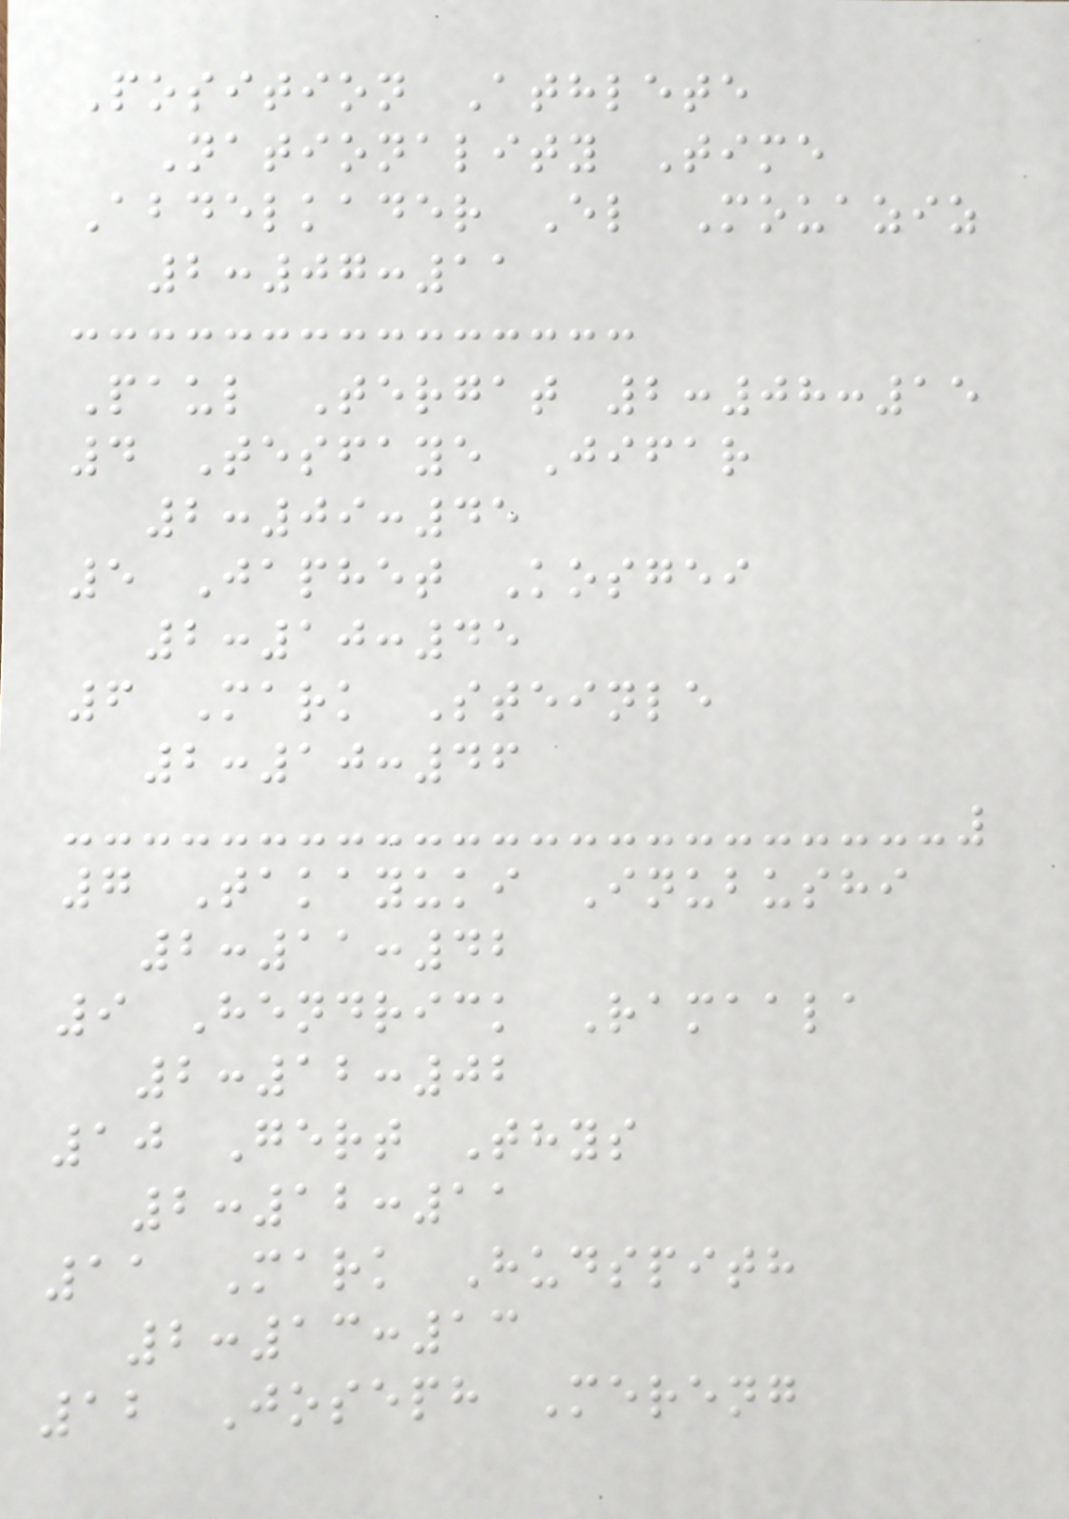Position Athlete
Nationality Time
Abdelkader El Mouaziz
2:07:11
Paul Tergat 2:08:15
4 Tesfaye Jifar
2:09:45
5 Japhet Kosgei
2:10:45
6 Mark Steinle
2:10:46
7 Takayuki Inubushi
2:11:42
9 Hendrick Ramaala
2:12:02
10 Gert Thys
2:12:11
11 Mark Hudspith
2:13:13
12 Joseph Mereng
